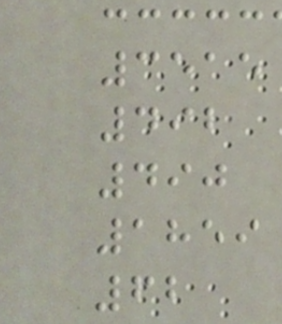3515
492
490
1859
62
